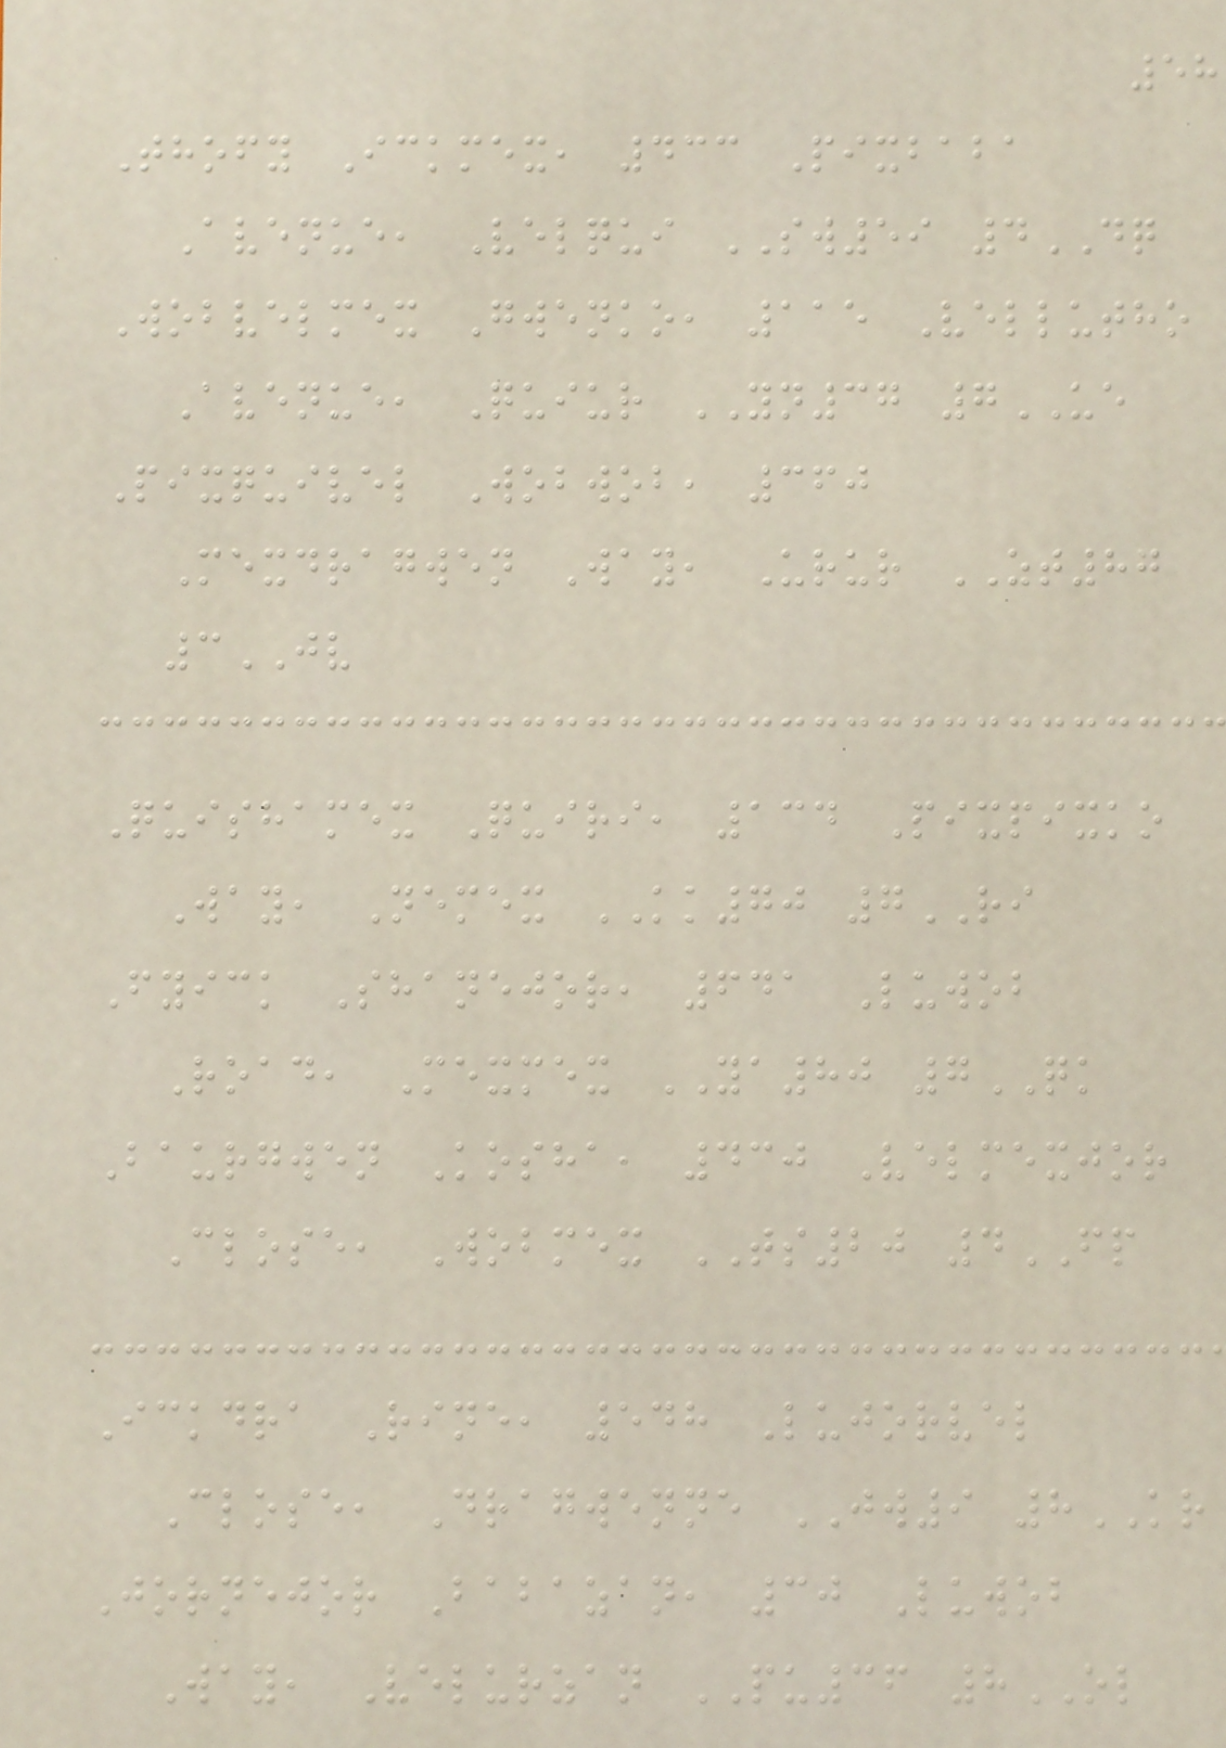58
Thofy Ickmex, 433 Pixbaba
Avenue, Velqui SW59 4DQ
Wobvelmex Gwenko, 115 Vellutho
Avenue, Quiur YN37 7UE
Pixquivel Wobwob, 360
Mexdragwen Way, Urur ZT87
3JV
Quishamex Quiri, 134 Pixpixko
Way, Nemex KK70 7RI
Fyick Shanejor, 641 Luwob
Road, Mexmex YA80 7QK
Baurgwen Kosha, 430 Velmexjor
Close, Wobmex TS20 4FP
Ickdra Rine, 548 Lujorvel
Close, Dragwenne JW9 8KR
Jornejor Babazan, 30 Luwob
Way, Velurzan PU36 8OL
